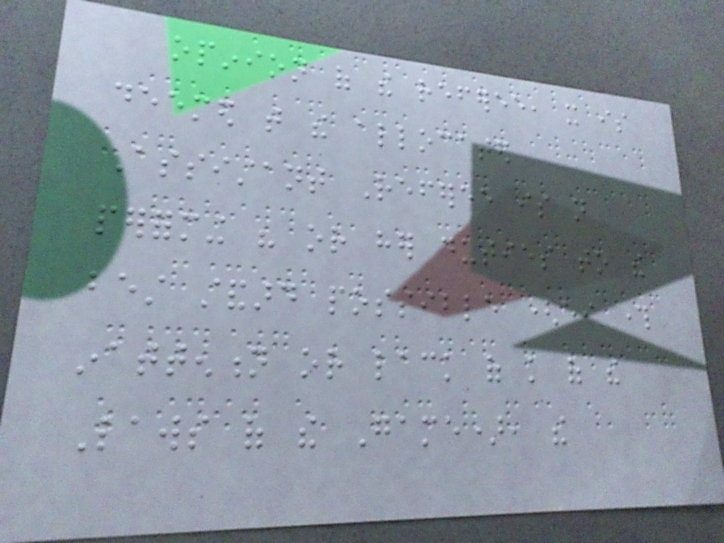opinion of the referee, it is
deemed that the allocated
Assistant Referee is not
performing his or her duties to the
best standard possible (either through
inattention or lack of knowledge of the
Laws of the Game), the
